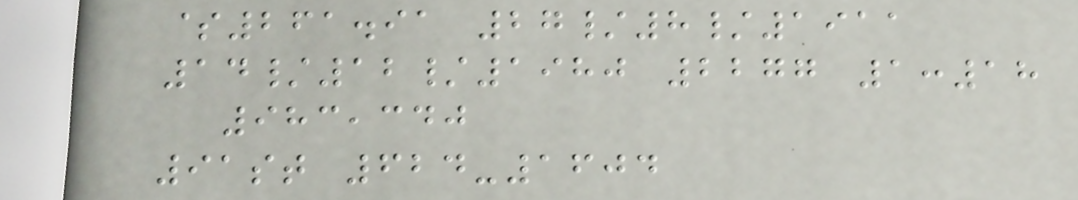$261.91 27/8/1911
14/12/1980 2277 1:18
983,340
91st 624-1604
